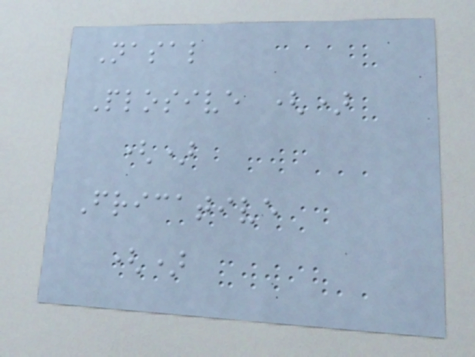Nasal
Plosive ()
()
Fricative
()
